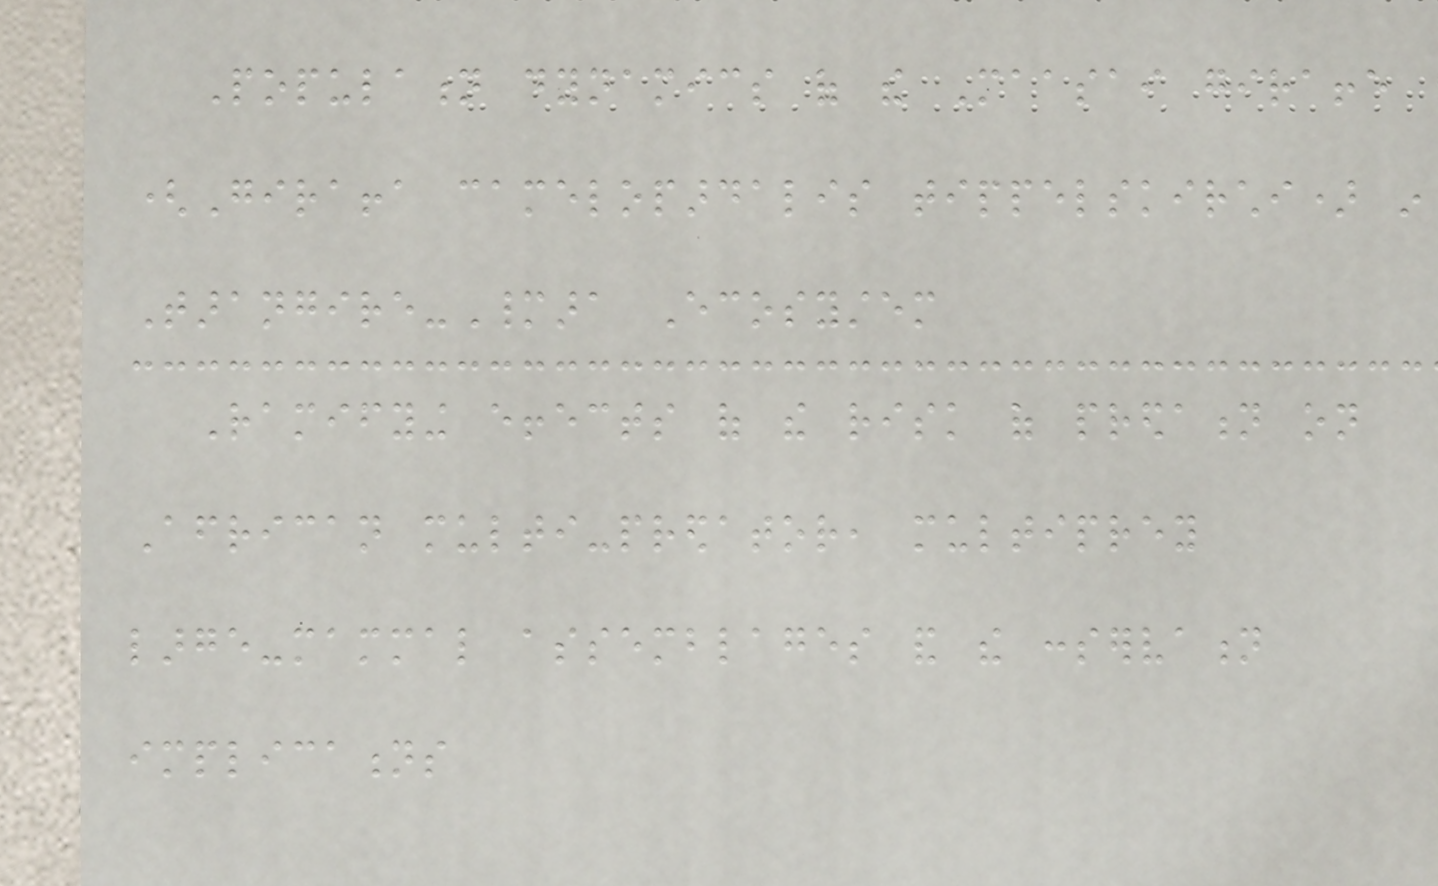Population dynamics of the Maasai giraffe
(Giraffa camelopardalis tippelskirchi) in
Tarangire-Manyara Ecosystem
Ramifying effects of the risk of predation on
African multi-predator, multiprey
large-mammal assemblages and the conservation
implications
